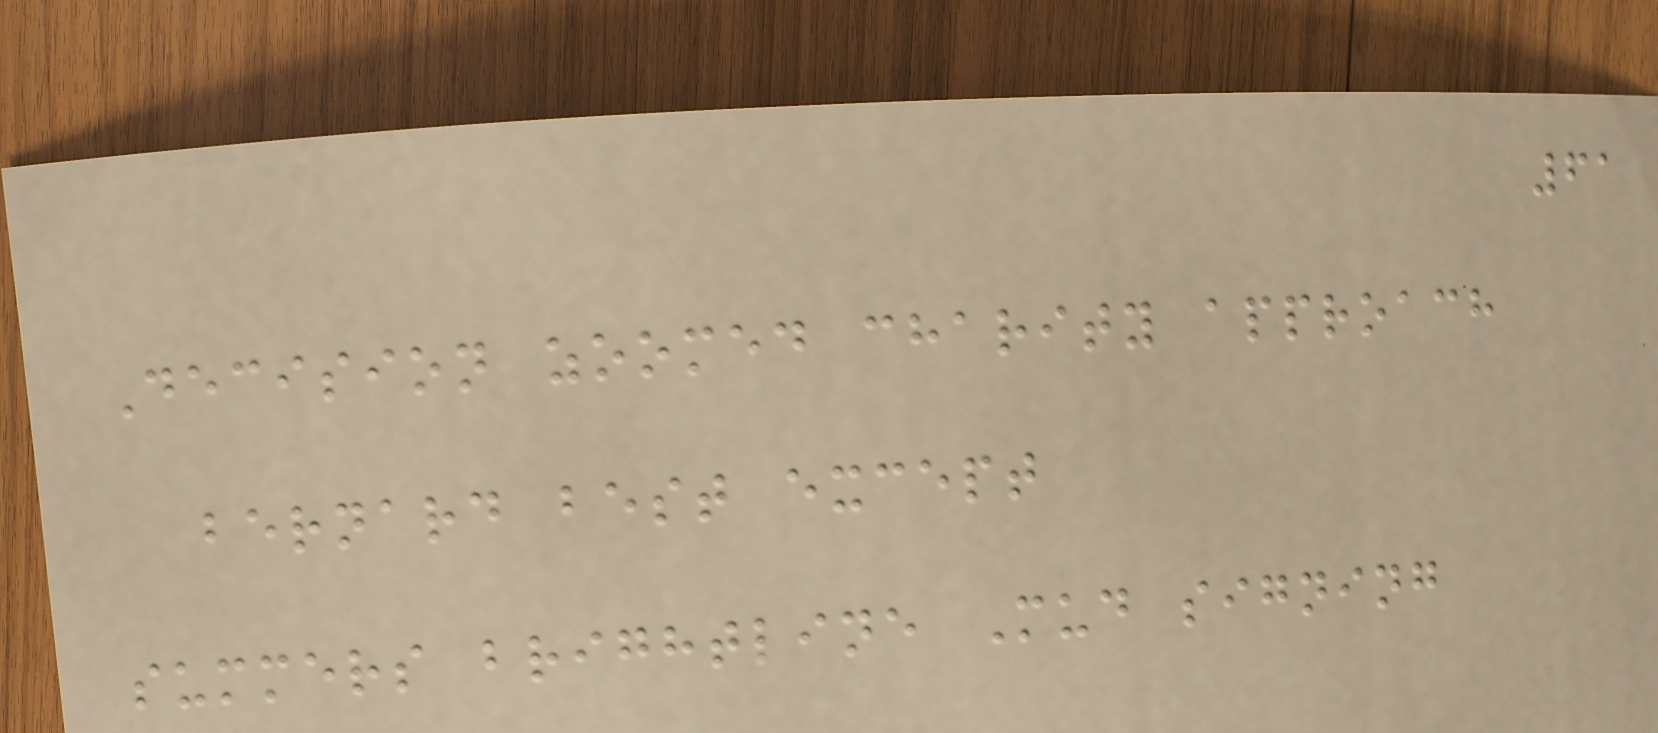61
Decision zoomed charity approach
bernard best except
summers brightline Mud signing
